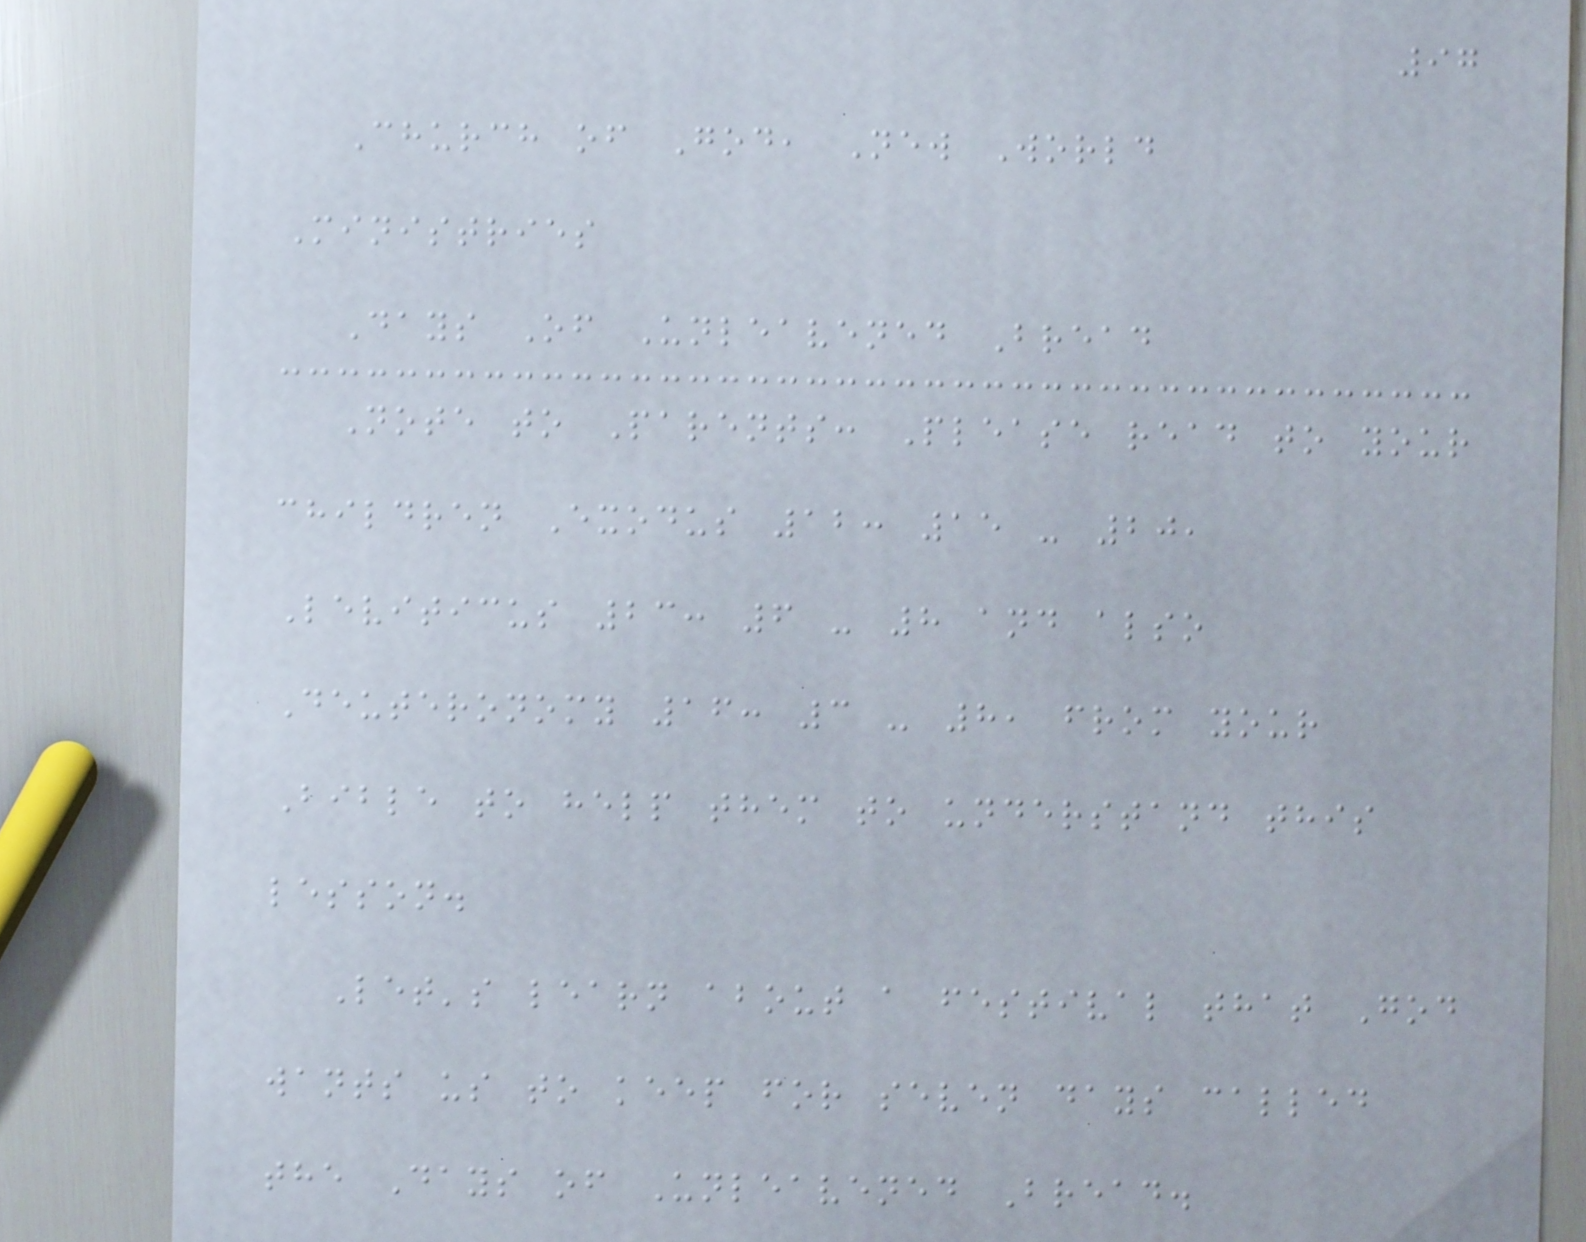97
Church of God, New World
Ministries
Days Of Unleavened Bread
Note to Parents: Please read to your
children Exodus 12: 15 - 20,
Leviticus 23: 6 - 8 and also
Deuteronomy 16: 3 - 8, from your
Bible to help them to understand this
lesson.
Let's learn about a festival that God
wants us to keep for seven days called
the Days of Unleavened Bread.
